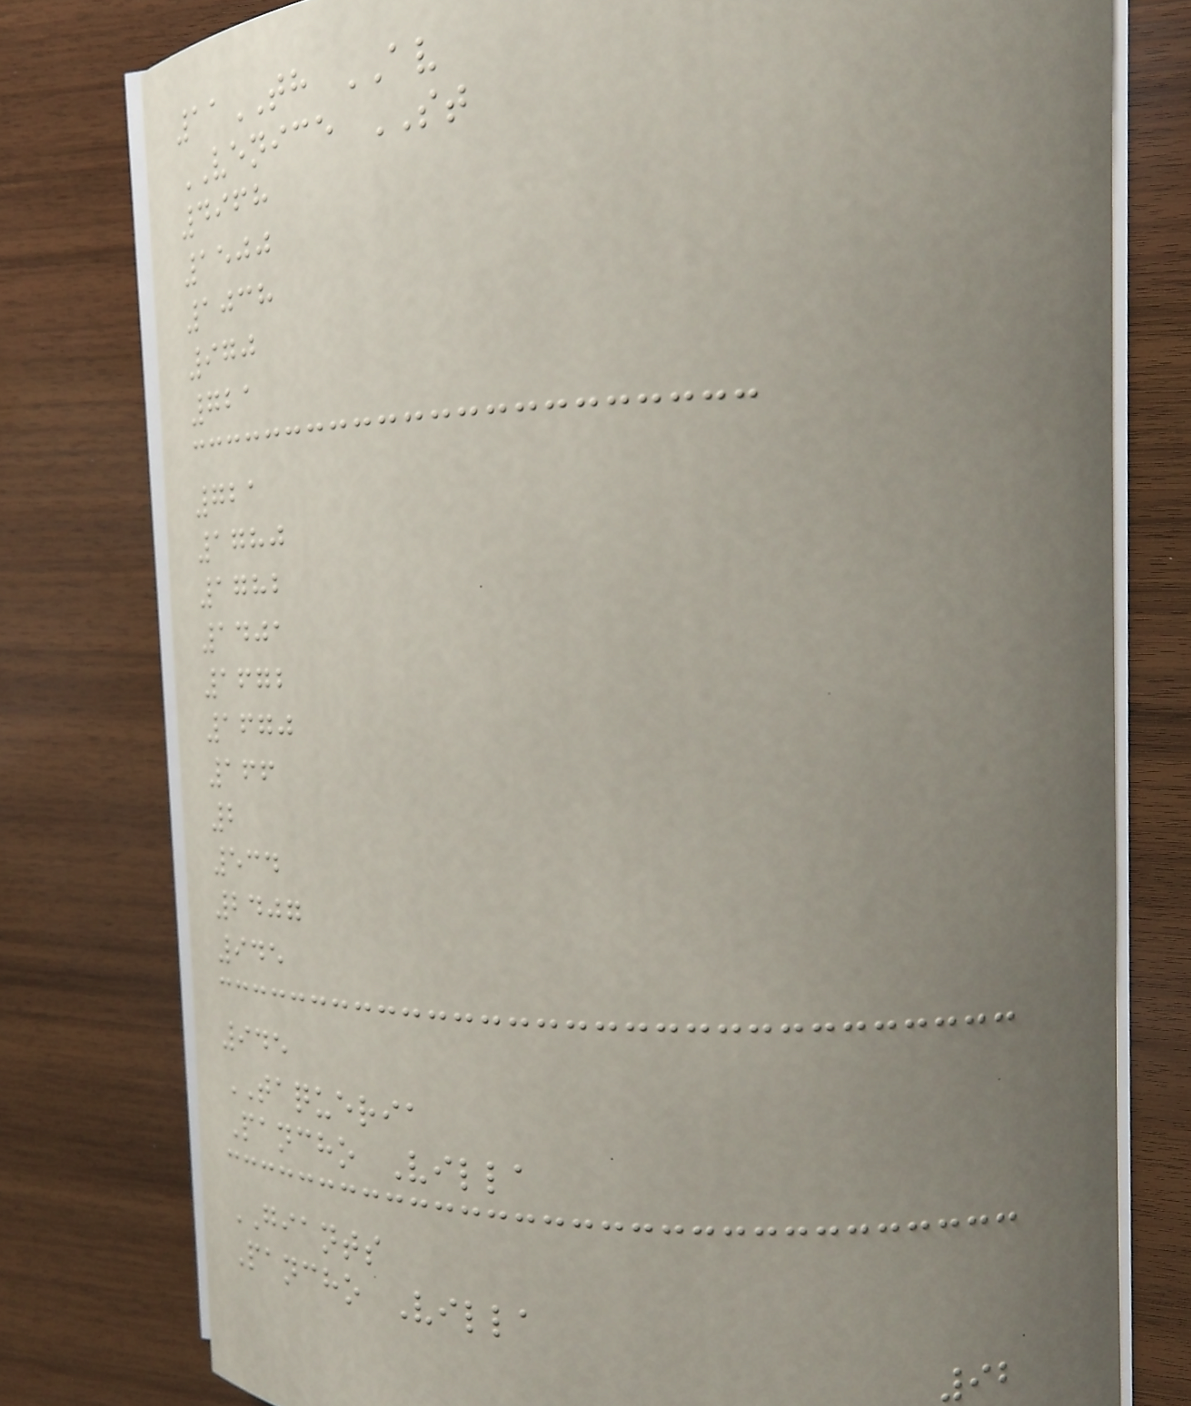11TH AV
VENICE ST
4968
1500
1038
970
721
721
1780
1782
1401
1672
1670
166
2
534
2407
945
945
TAQUERIA
Pancho Villa
GIANTS
Pancho Villa
92
